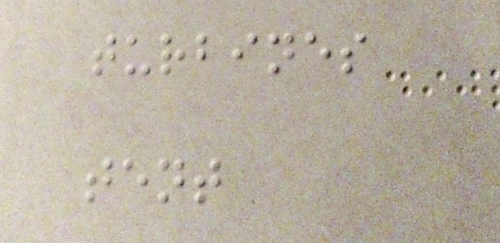turbines
tent
